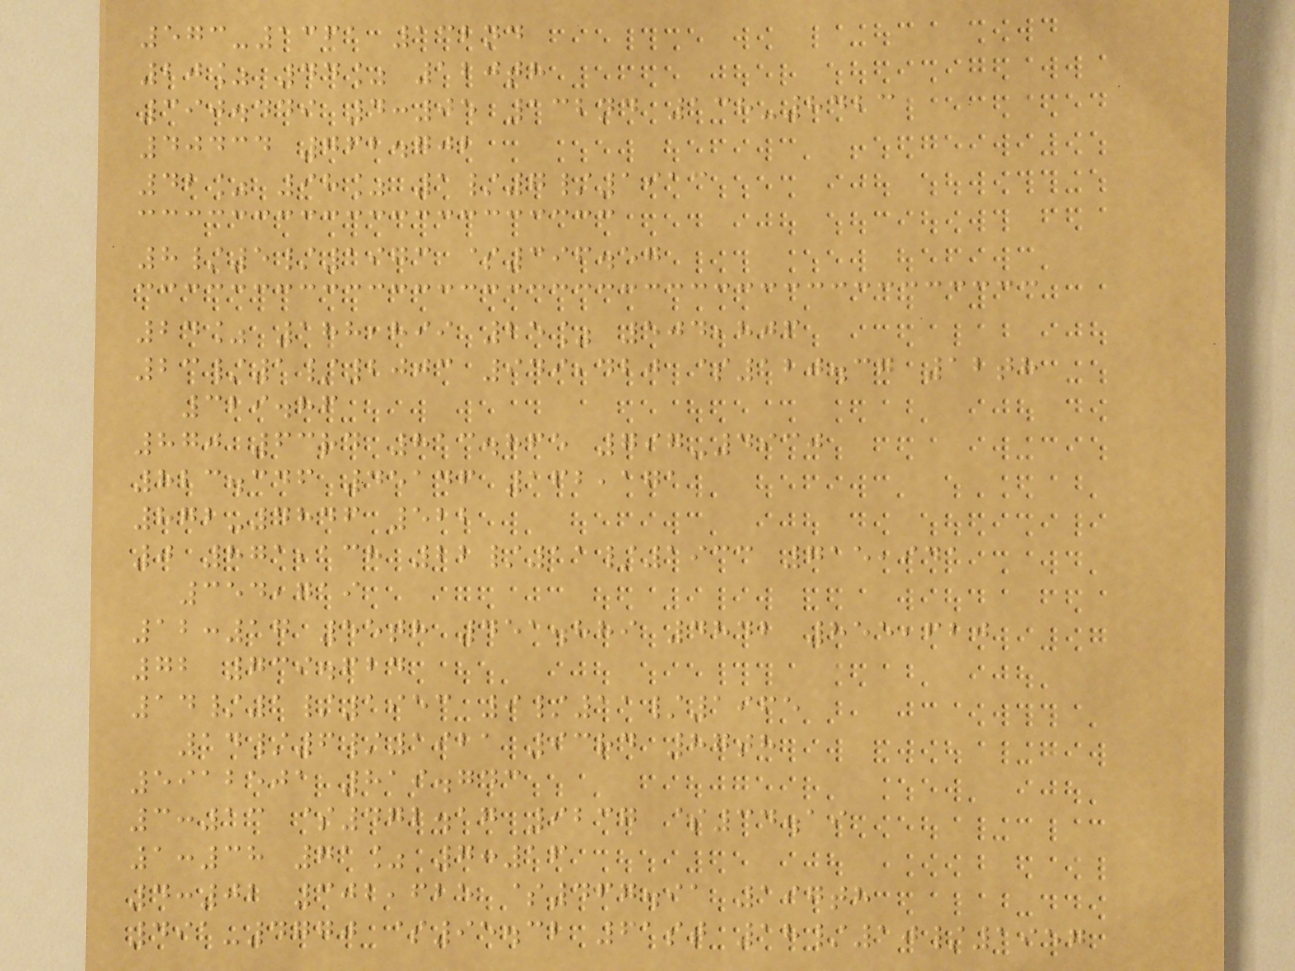573-1361 132nd
20% 44% 120th
390.449 4:05 132nd 138-8423
40434 762.702
42% 98% 1/7/1913
8/5/1973 $396.57
24% 188,899 25% 504,806
23/1/2003 949,420 $120.37 12th
329.86
870 63rd 813.865 797-4930
823.346 45146 162,171
872-4846 522
0 871,138 22/11/1933 715,941
354,719
12:17 55th 451.889 4842 855,620
72 739.624
14/1/1953 9/11/1965
14/6/1921 93rd 87th
5912501 819.743
3:13 $472.17 9237 $34.19
1:38 71% 7:16
4:02 302,625 $467.91 197th
491-4770 $95.32 61st 18/10/1957
